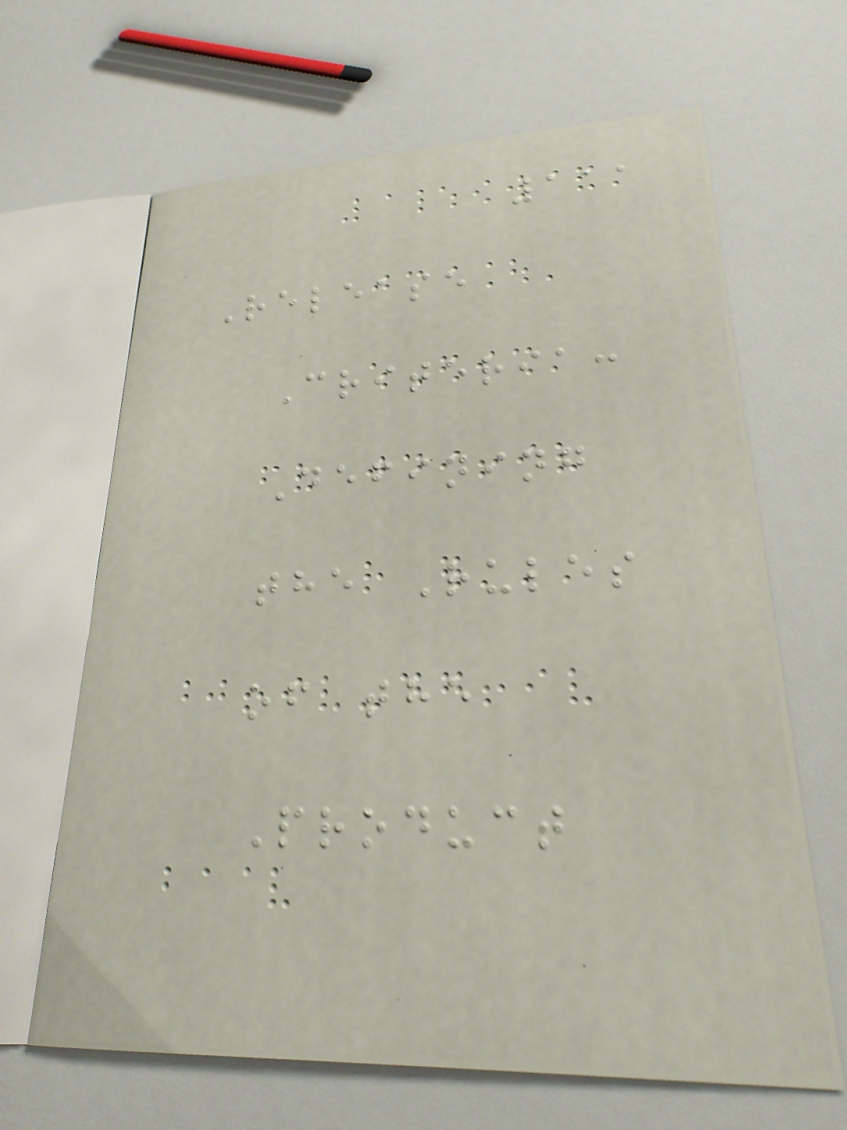111
Release
Criteria:
Defining
the Rules
of the
Product
